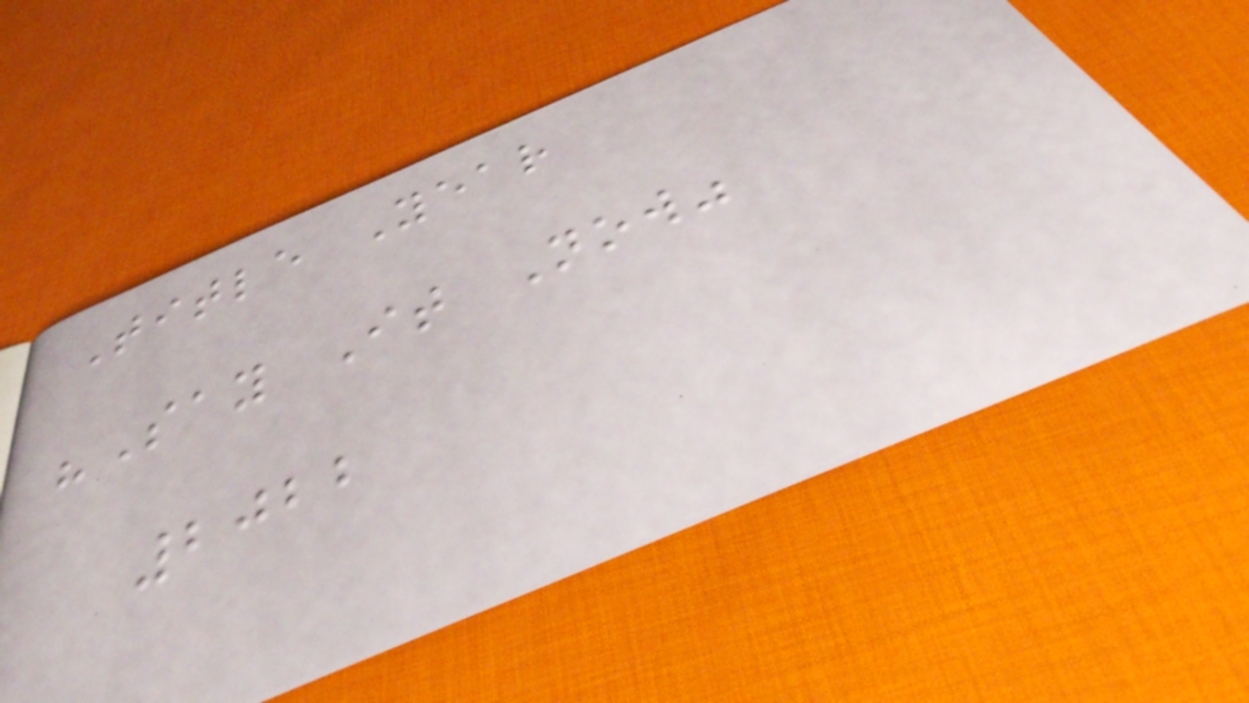Title Year
"Say It Now"
2022
